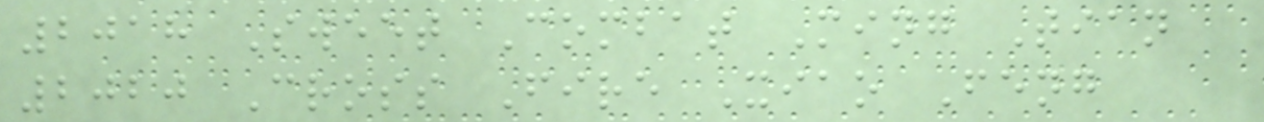2018 Sweet Combat Ming Tian
2020 Cross Fire Xiao Feng
